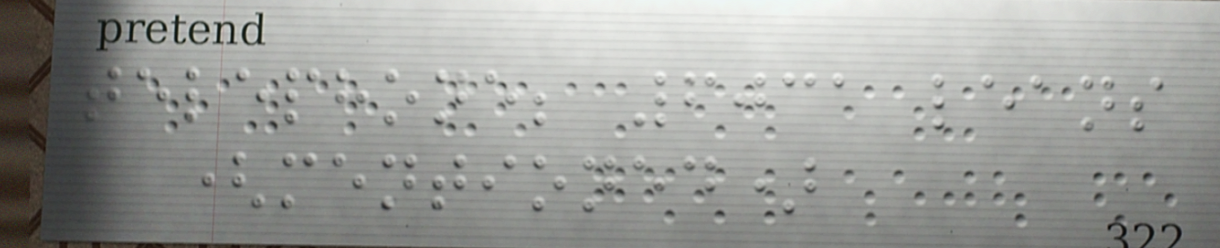telephone; 6031 leans
(mentioned)
